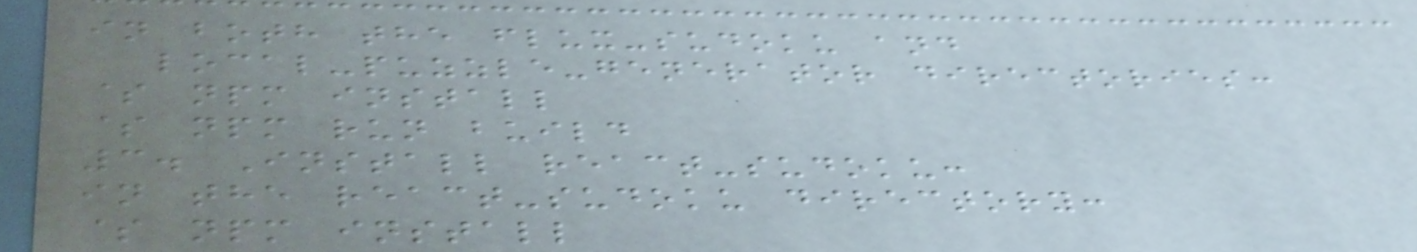in both the flux-sudoku and
local-puzzle-generator directories:
$ npm install
$ npm run build
3. Install react-sudoku:
in the react-sudoku directory:
$ npm install
